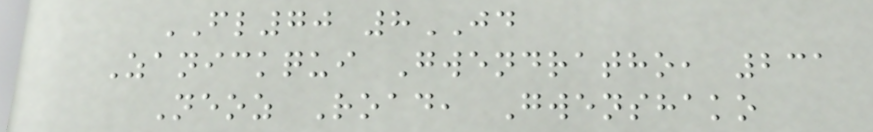FL70 8JD
Zanickqui Gwendratho, 231
Neoz Road, Gwenshako
